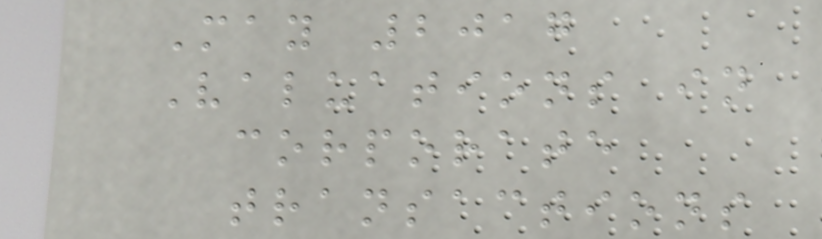May 2017
Valuations in
corporate
transactions
